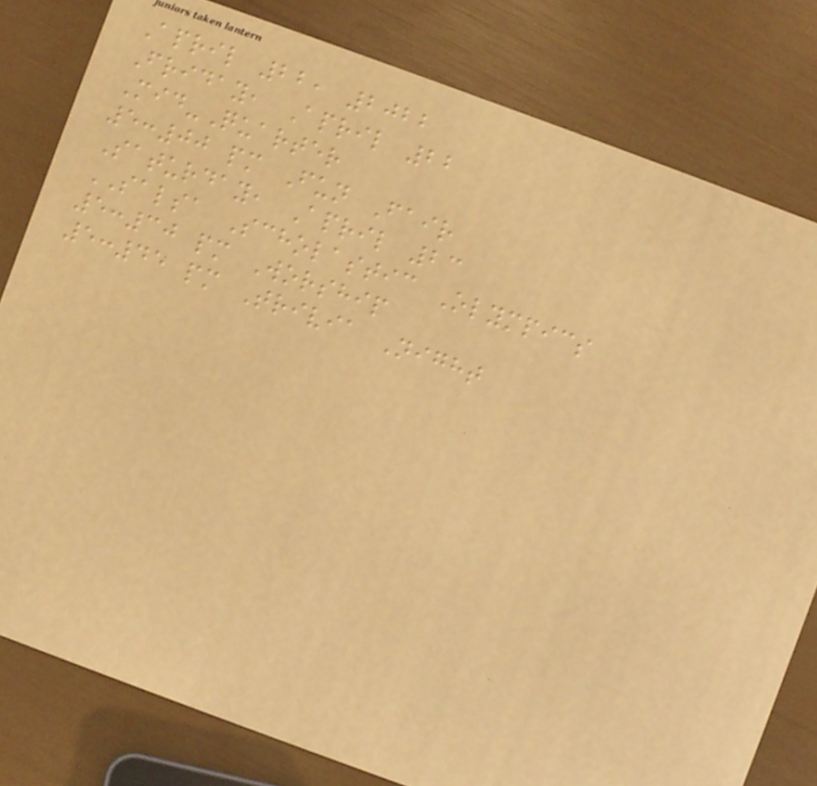April 22, 2022
Friday, April 22
Mid-Quarter
5:00 pm Fun Fair
Saturday, April 23
SALSA Scholastic Olympics
5:30 pm Worship
5:45 pm Trivia Night
